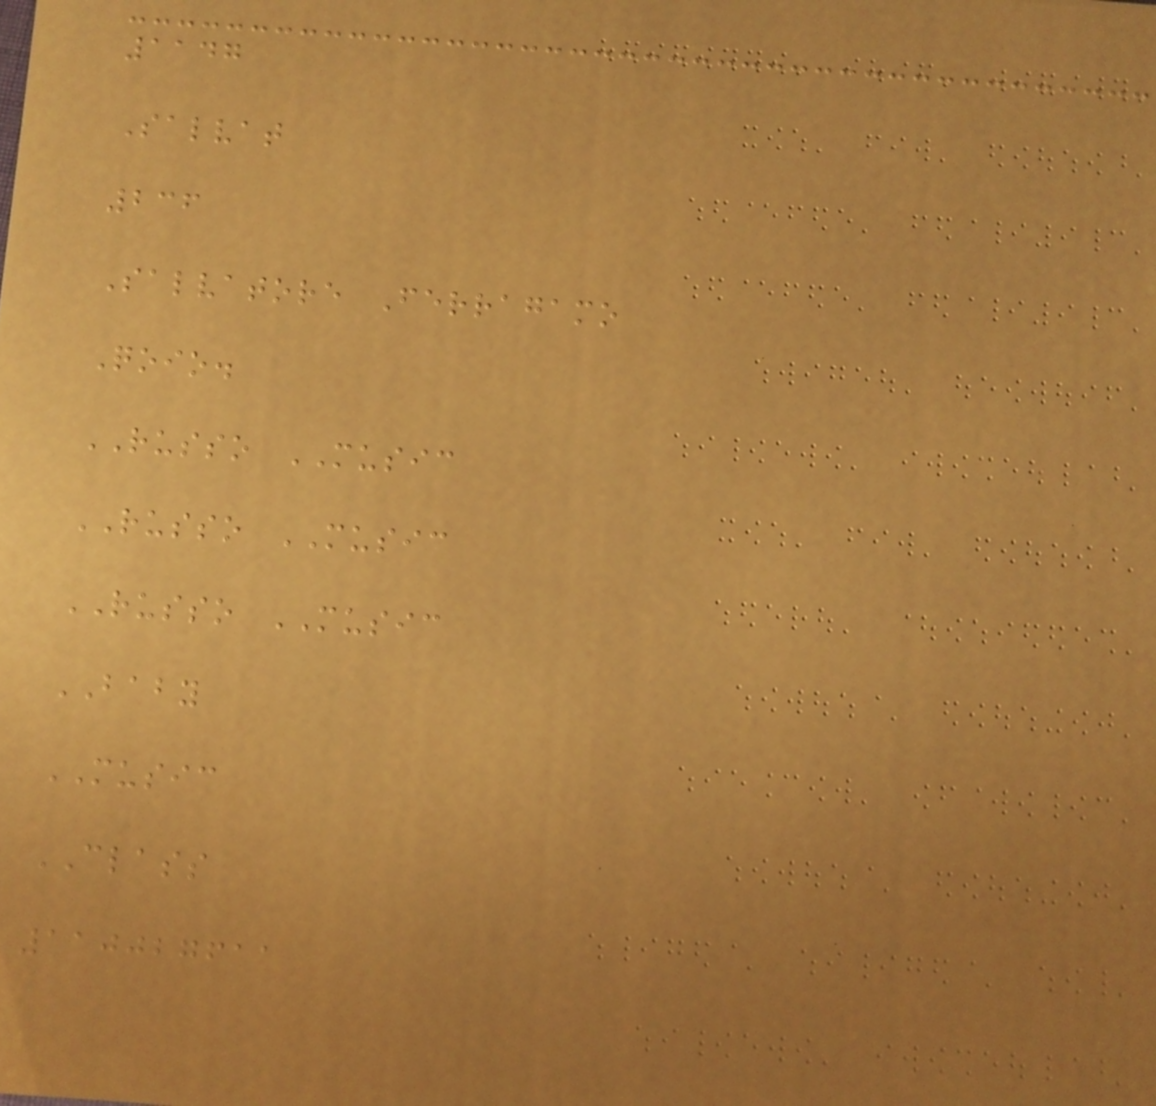1147
Salvat
236
Salvatore Ferragamo
Qoio.
RUSSO MUSIC
RUSSO MUSIC
RUSSO MUSIC
BABY
MUSIC
CLASS
110027611
